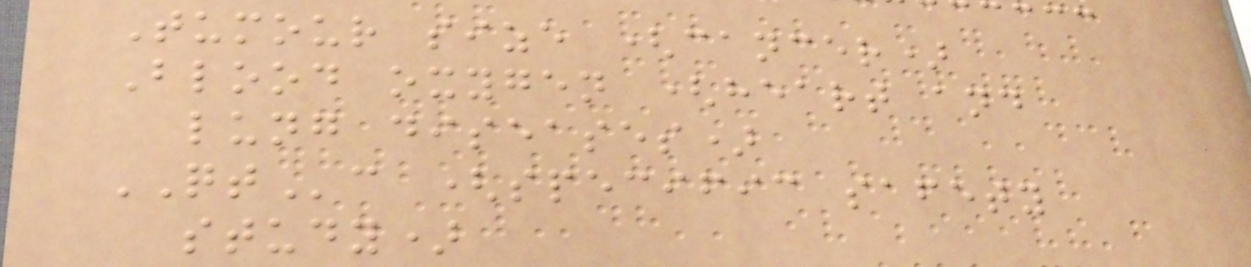Tumour size (cancer)
Blood oxygen (heart and
lung diseases)
QTc (specific safety
study)
